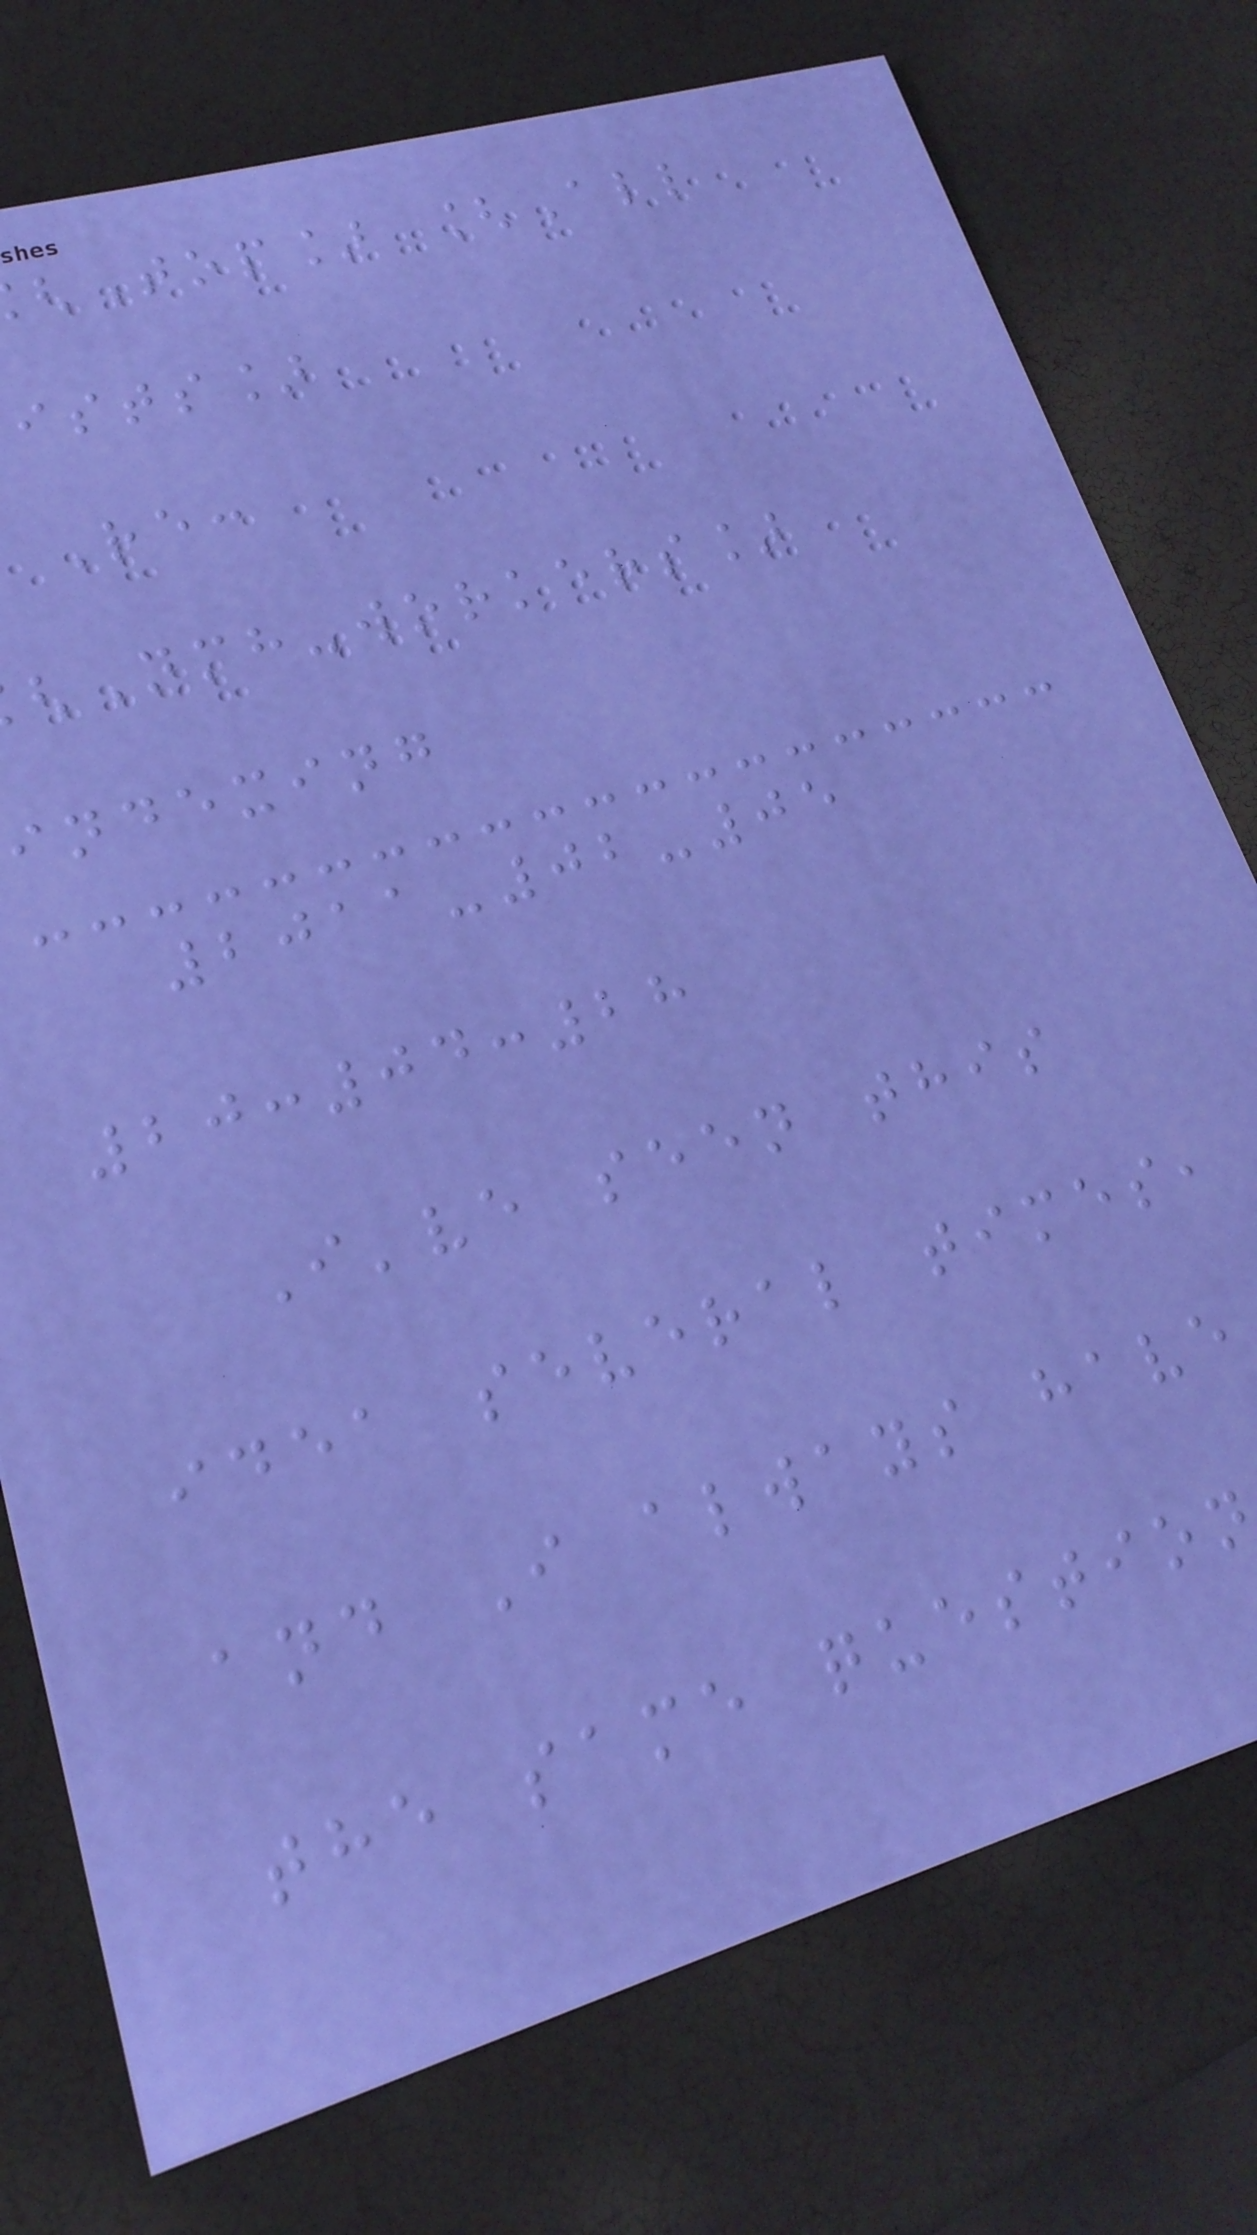Top] [All
ists]
Re:
Nmh-workers]
indexing
2011-02-05
20:04:28
I've seen this
idea several times,
and I always have
the same question
